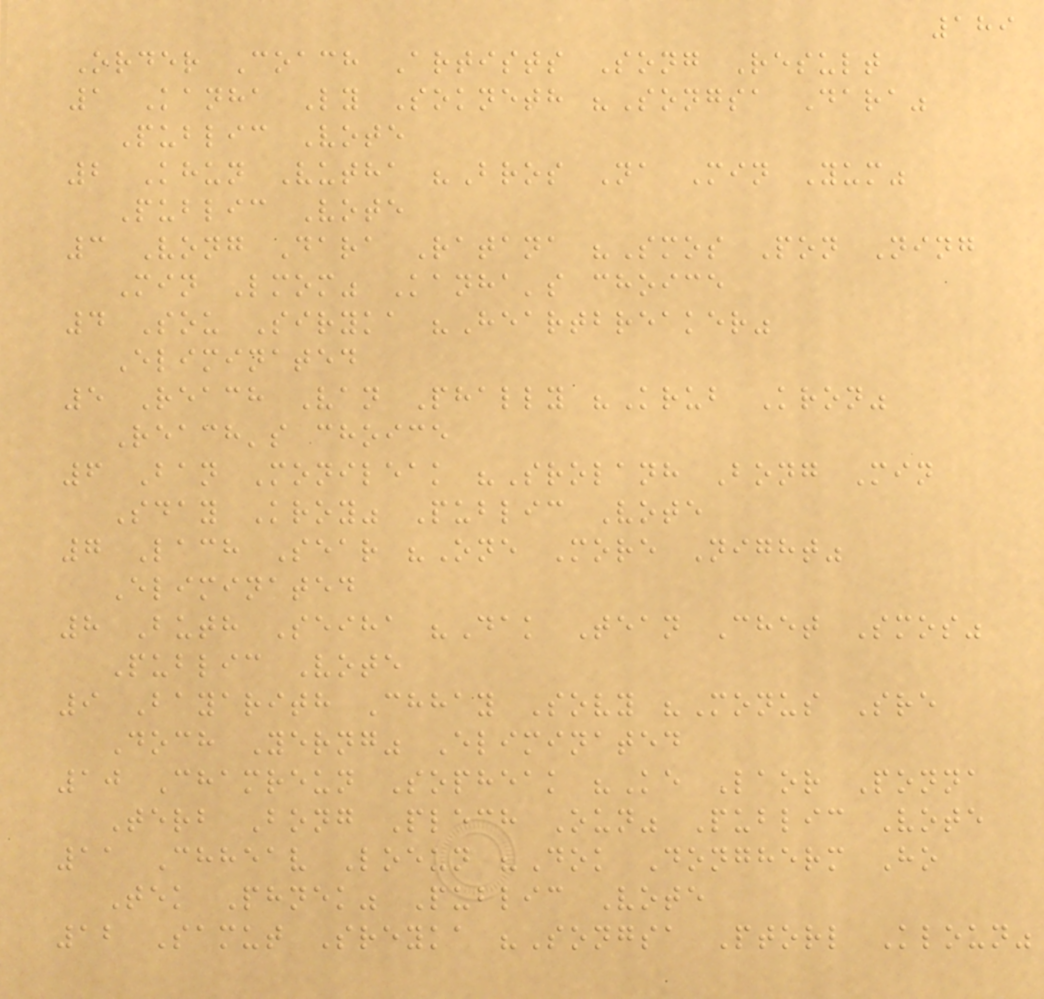189
Order Coach Artists Song Result
1 Kanha Ly Sokneth "Songsa Dara"
Public Vote
2 Khun Vutha "Bros Na Min Yum"
Public Vote
3 Vong Dara Ratana "Smos Pon Ning
Min Lmom" Kanha's choice
4 Sou Siryka "Heartbreaker"
Eliminated
5 Reach Van Phally "Krub Kron"
Reach's choice
6 Ban Monileak "Srolanh Bong Min
Sday Kroy" Public Vote
7 Lach Sear "One More Night"
Eliminated
8 Buth Seiha "Dak Tean Chet Smos"
Public Vote
9 Bayarith Chhay Sovy "Monus Sre
Doch Yerng" Eliminated
10 Chamreun Sopheak "Ke Laor Ponna
Terb Bong Plech Oun" Public Vote
11 Chheav Loeun "Dok Dongherm Ho
Tek Phnek" Public Vote
12 Samut Sreyka "Songsa Ptorl Kloun"
